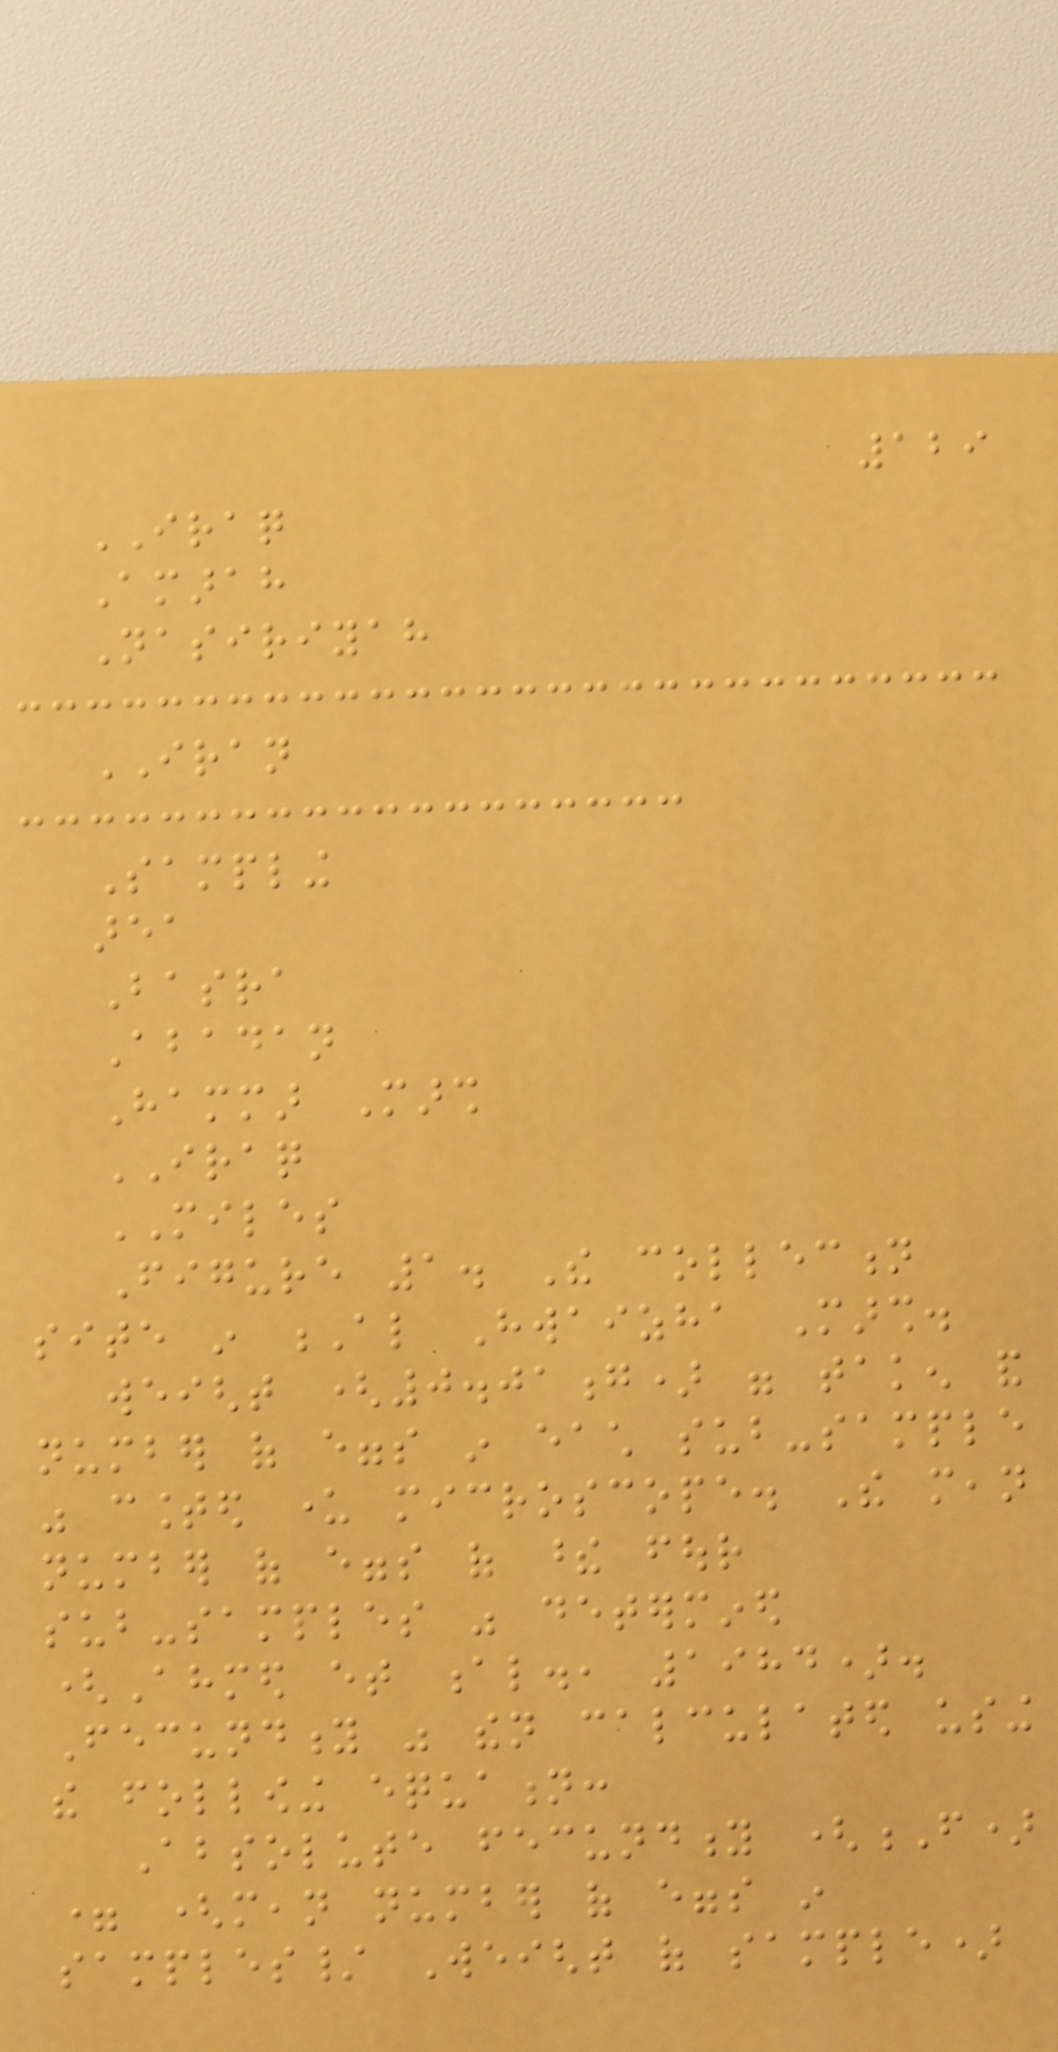129
IRAQ
Amarah
Nasiriyah
IRAN
Sampling
area
Basra
Abadan
Hammar Marsh
IRAQ
MILES
Figure 1. The collection
site in Al Hwaizha Marsh.
weight (0.01g) were taken and
number of eggs in each sub-sample
was counted under microscope. The mean
number of eggs of these four
sub-samples was determined
(Ahmed et al., 1984).
Fecundity was then calculated using
the following equation:
Absolute fecundity (F)
= (mean number of eggs in
samples/ Weight of sample)
